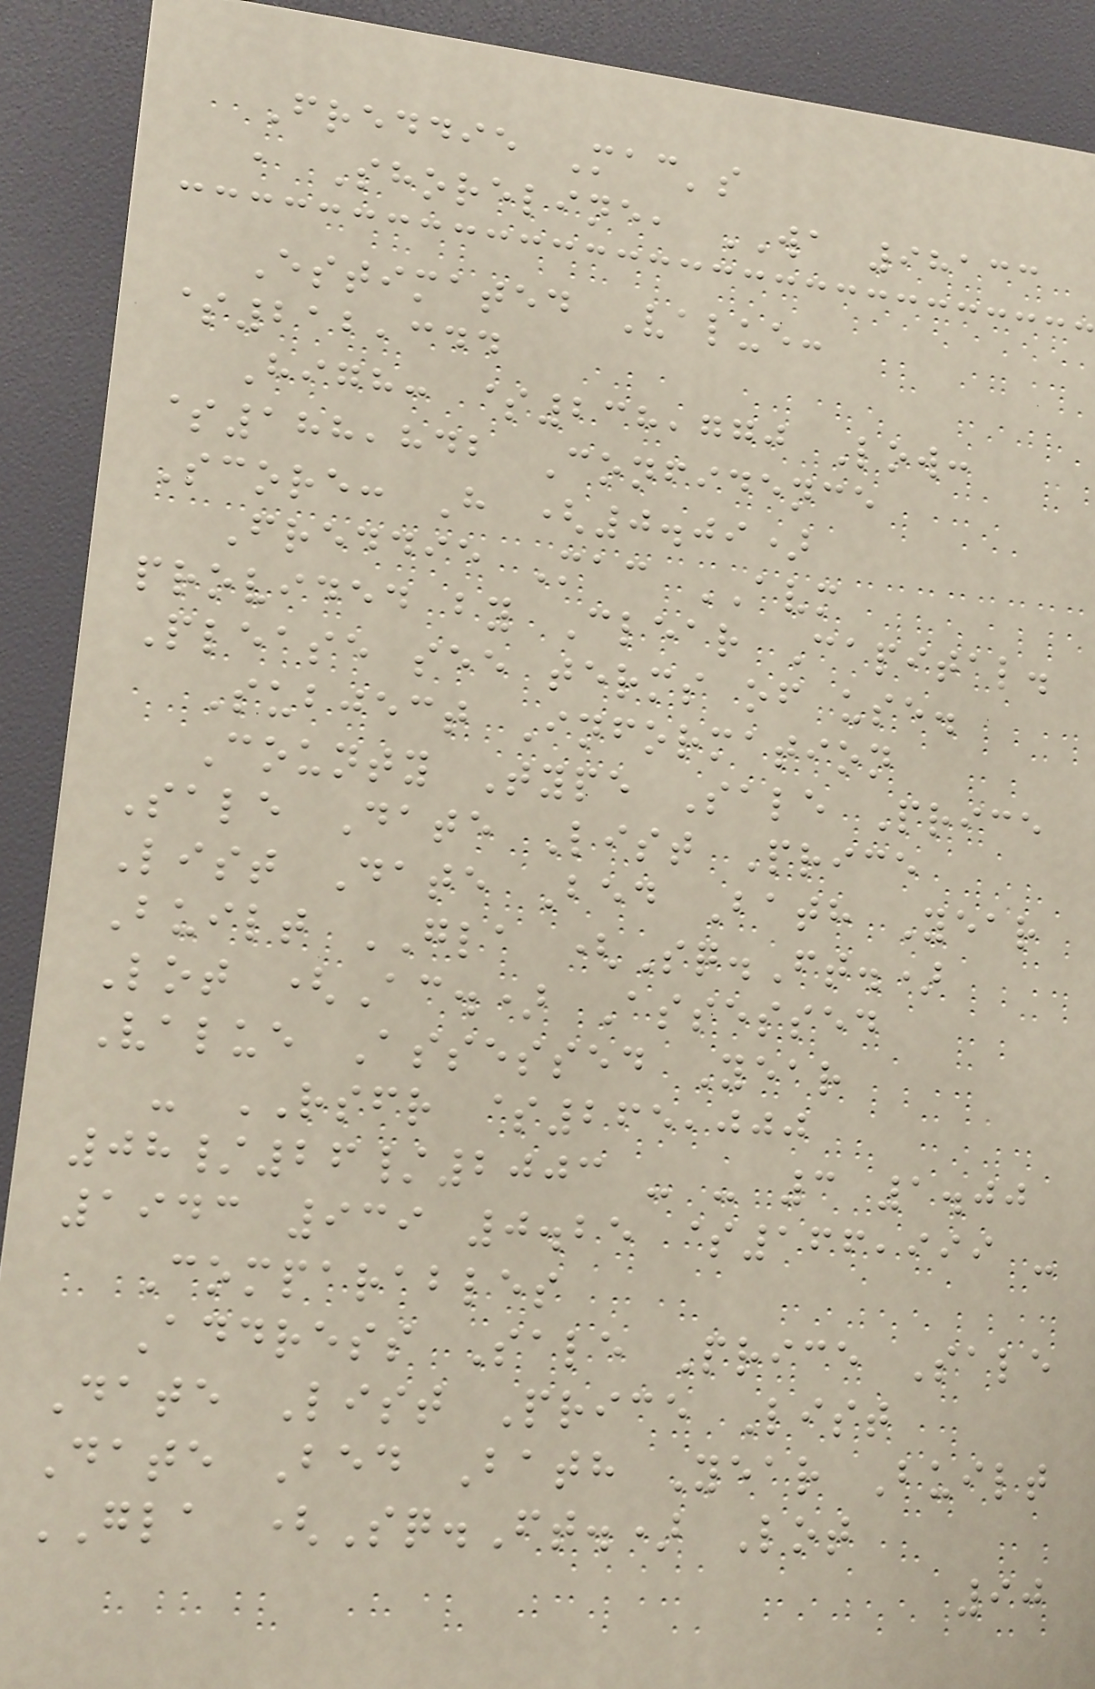Freddie Mac's
, Shoreline, WA 98133
Estimated Value:
$212,344
High: $238,770 Low:
$188,842 Confidence
Score: H (0.09)
Freddie Mac AVM
provided by Clear Capital.
Please see terms of use.
Subject Information
County Type Sale Price
Sale Date List Price
List Date Bed Bath Year
Built GLA (Sq.Ft.)
Lot (Ac.) Assessed
Value Assessed Year
- RSFR $265,000
08/26/2003 - - 3 1.00
1943 939 0.25 $166,999 -
Comparables
Address Sale Price Sale
Date List Price List
Date Bed Bath Year Built
GLA (Sq.Ft.) Lot
90
